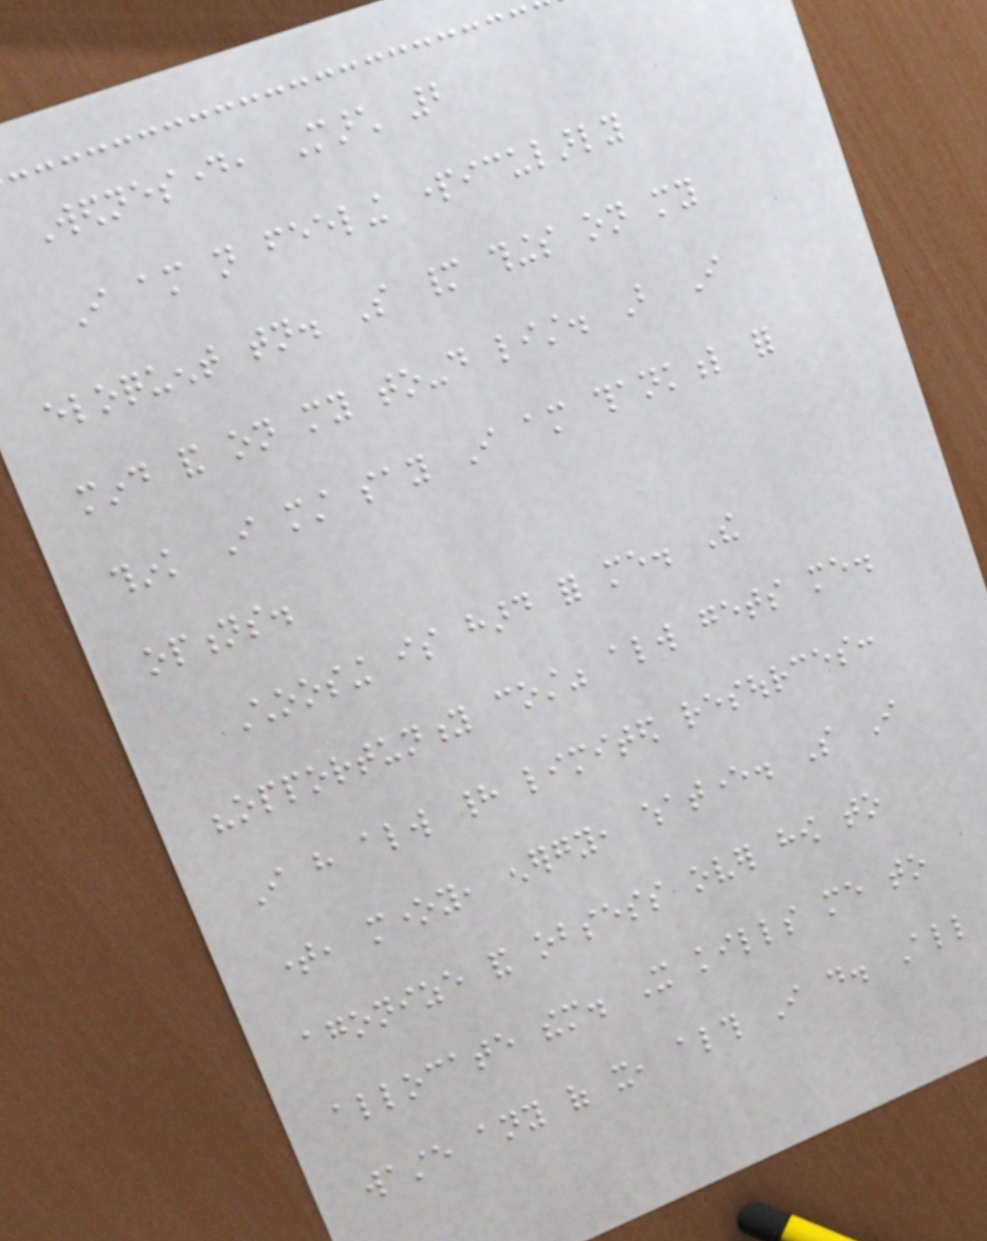Wednesday, March 2
I am not feeling particularly
eloquent tonight. So many things on my
mind and on my to-do list. But I
think I must say I am thankful for
options.
Choosing is hard for me. The
"opportunity cost" always gets me.
I have always had limited resources:
time, money, energy, whatever. So I
agonize and obsess over how to
allocate them. It kills me to
waste any of it, although I do. All
